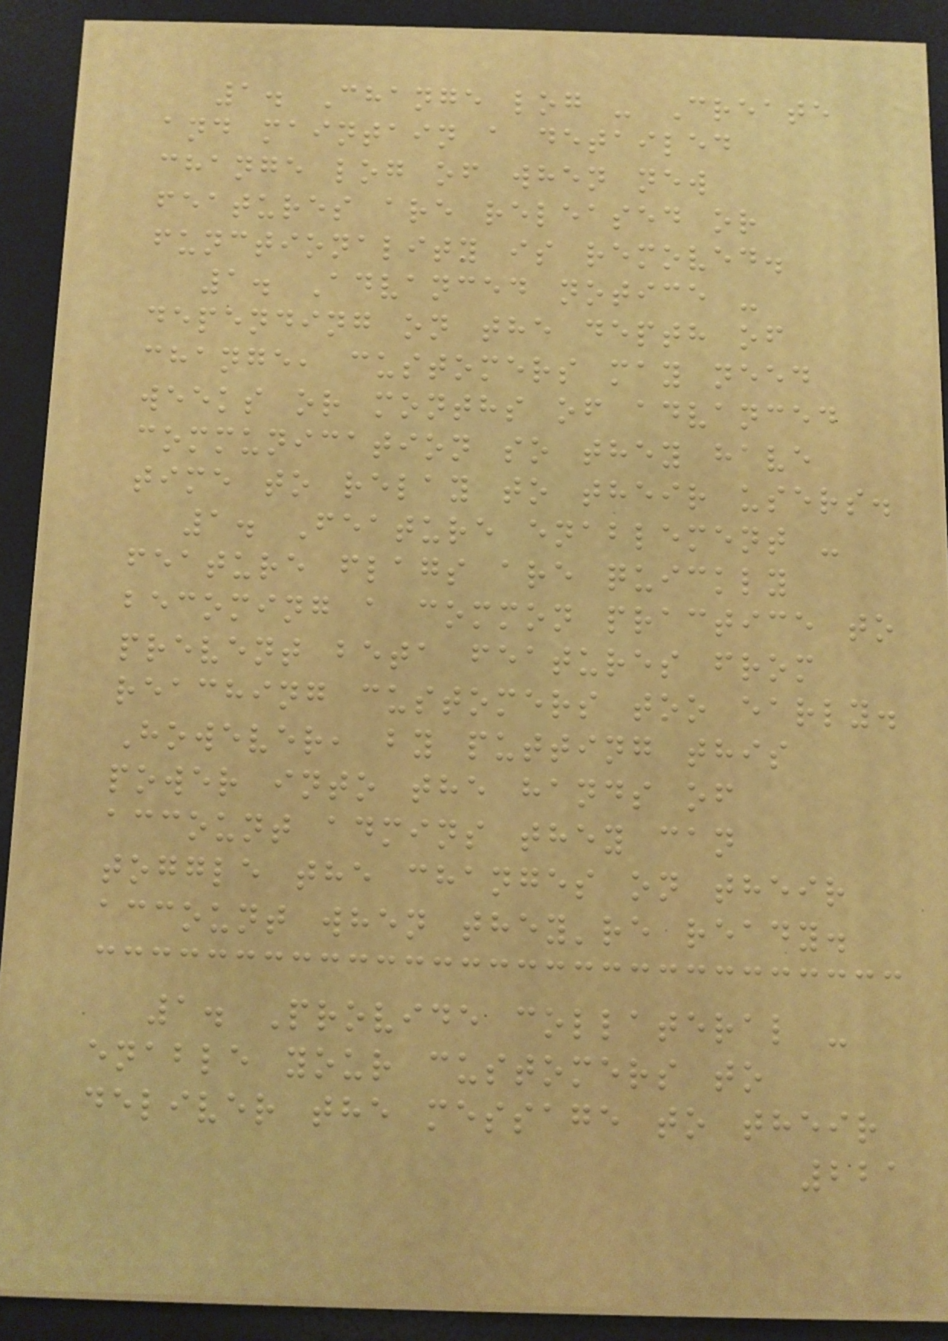1. Change log - Create
and maintain a detailed
change log of when new
features are released or
functionality is removed.
1. Advanced notice -
depending on the depth of
change, customers may need
weeks or months of advanced
communication so they have
time to relay to their users.
1. Feature enablement -
feature flags are quickly
becoming a common practice to
prevent beta features from
reaching customers too early.
However, by putting this
power into the hands of
account admins they can
toggle the changes on their
account when they're ready.
1. Provide collateral -
enable your customers to
deliver the message to their
221
